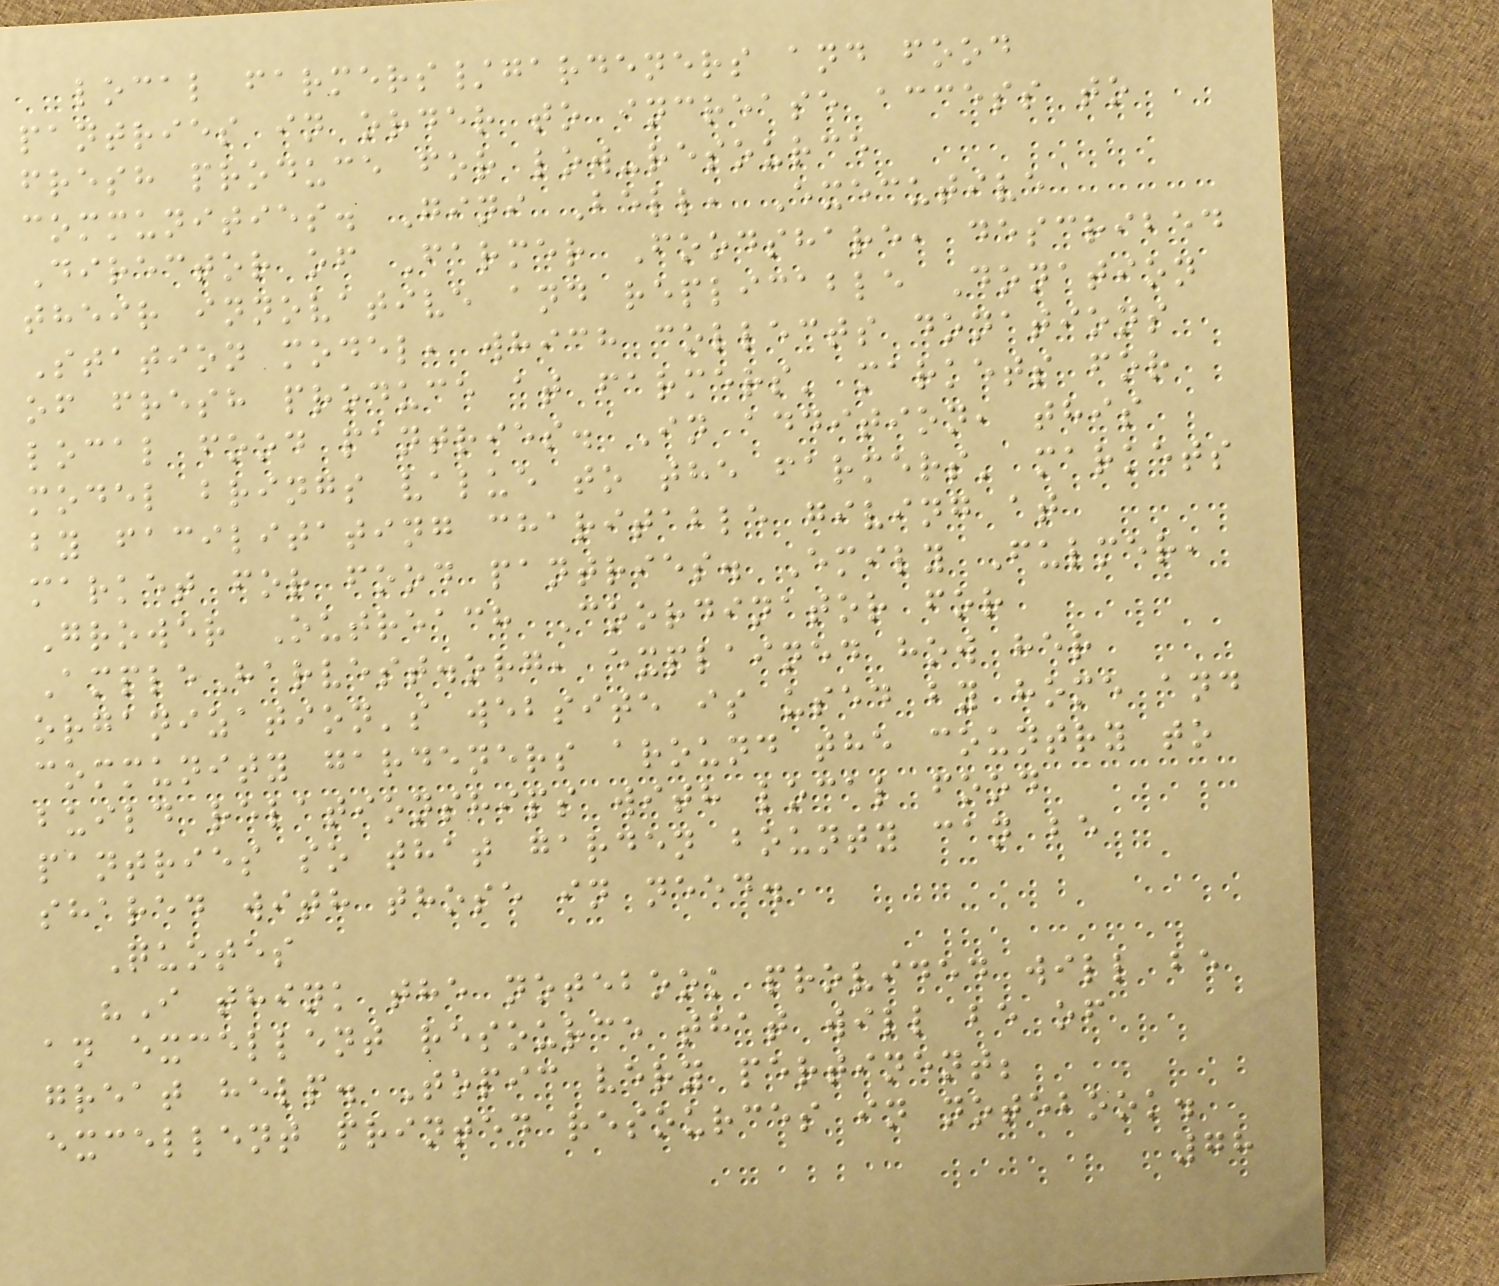local farmers/gardeners and food
pantries in order to increase access to
fresh produce for low-resource
communities. Gini Bell, Executive
Director of Farmer Foodshare, described
their innovative and replicable Donation
Station model, which collects donations
of fresh produce at farmers' markets for
local food pantries. In addition, this
model brings value to the farmers' markets
by facilitating charitable giving at
market for food pantries. Emily Fulmer,
Grower Outreach Coordinator for
AmpleHarvest.org, explained how her
organization's website is used by home and
community gardeners around the country to
build relationships with local food
pantries so that garden bounty can be
shared with those in need.
Quotes
"I think the notebook provided will be
an excellent resource that will be of
great help. Topic very pertinent;
excellent printed resources in notebook.
78
